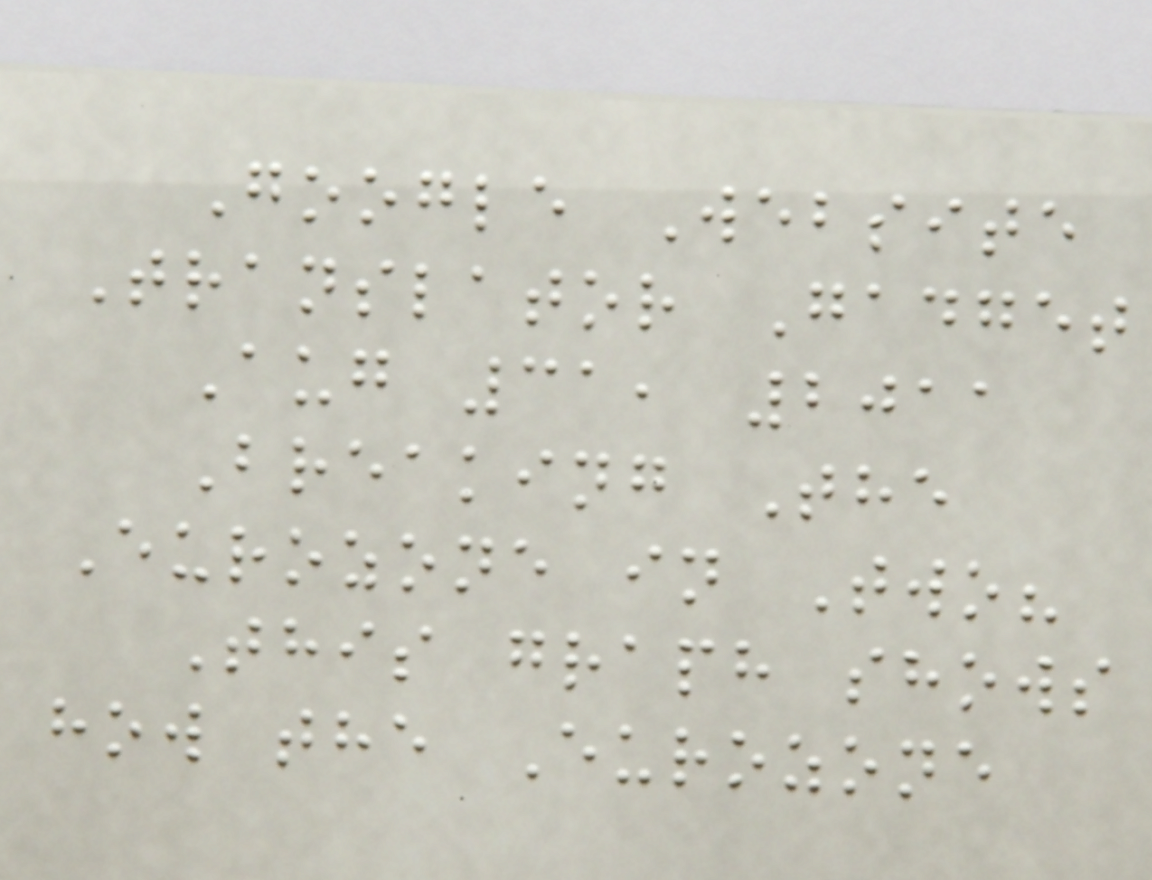Google Website
Translator Gadget
Aug 31, 2011
Breaking The
Eurozone in Two?
This graph shows
how the Eurozone
